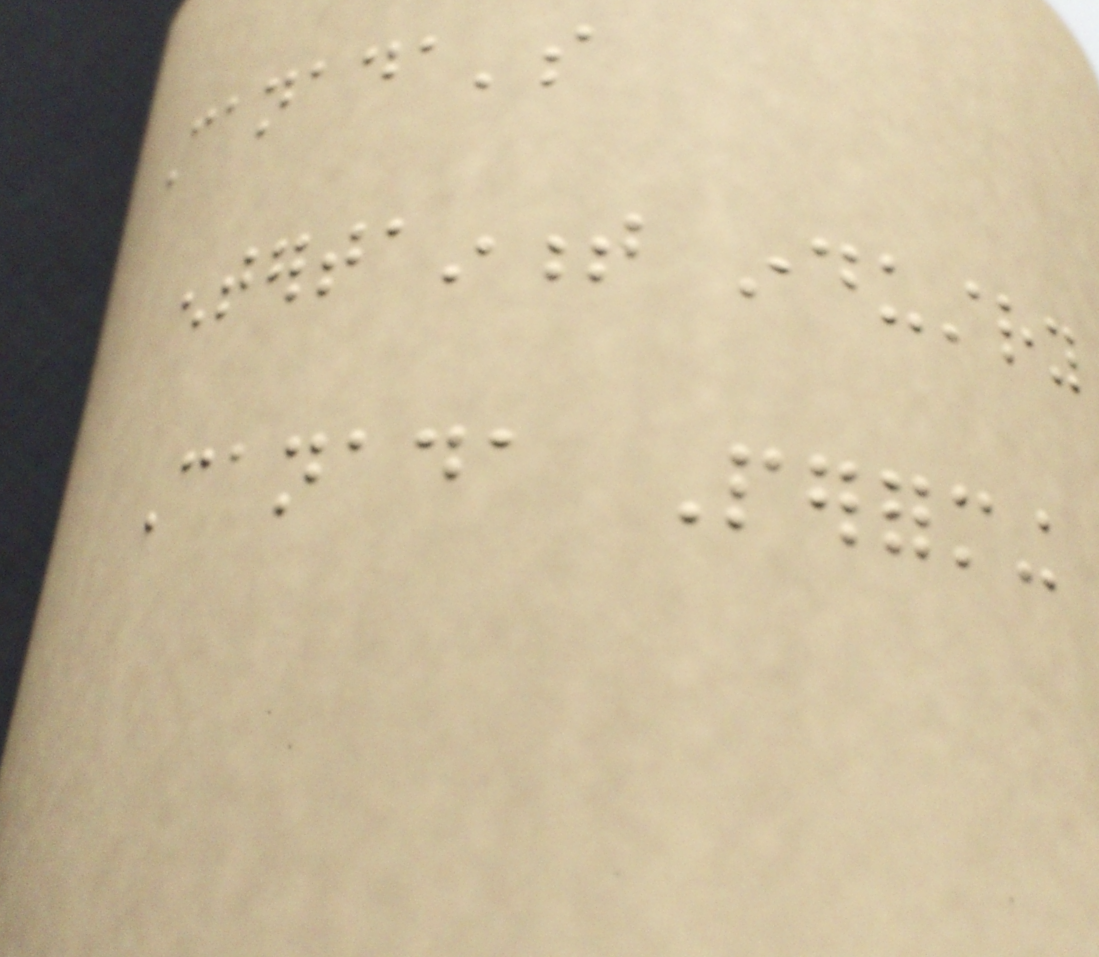Canada's
entertainment industry
Canada Performing
